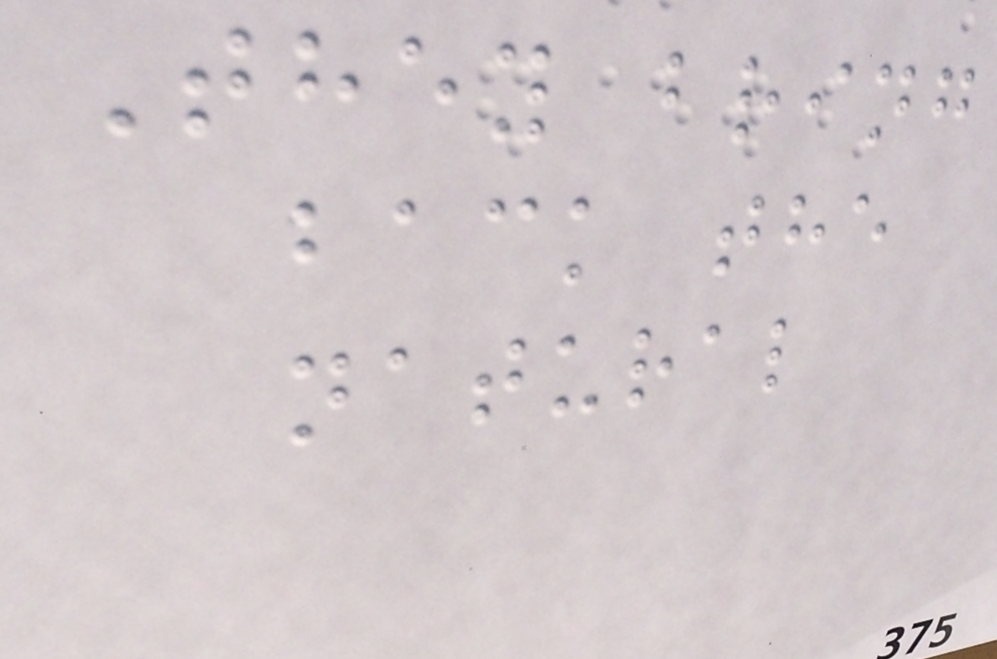They bring
back the
natural
